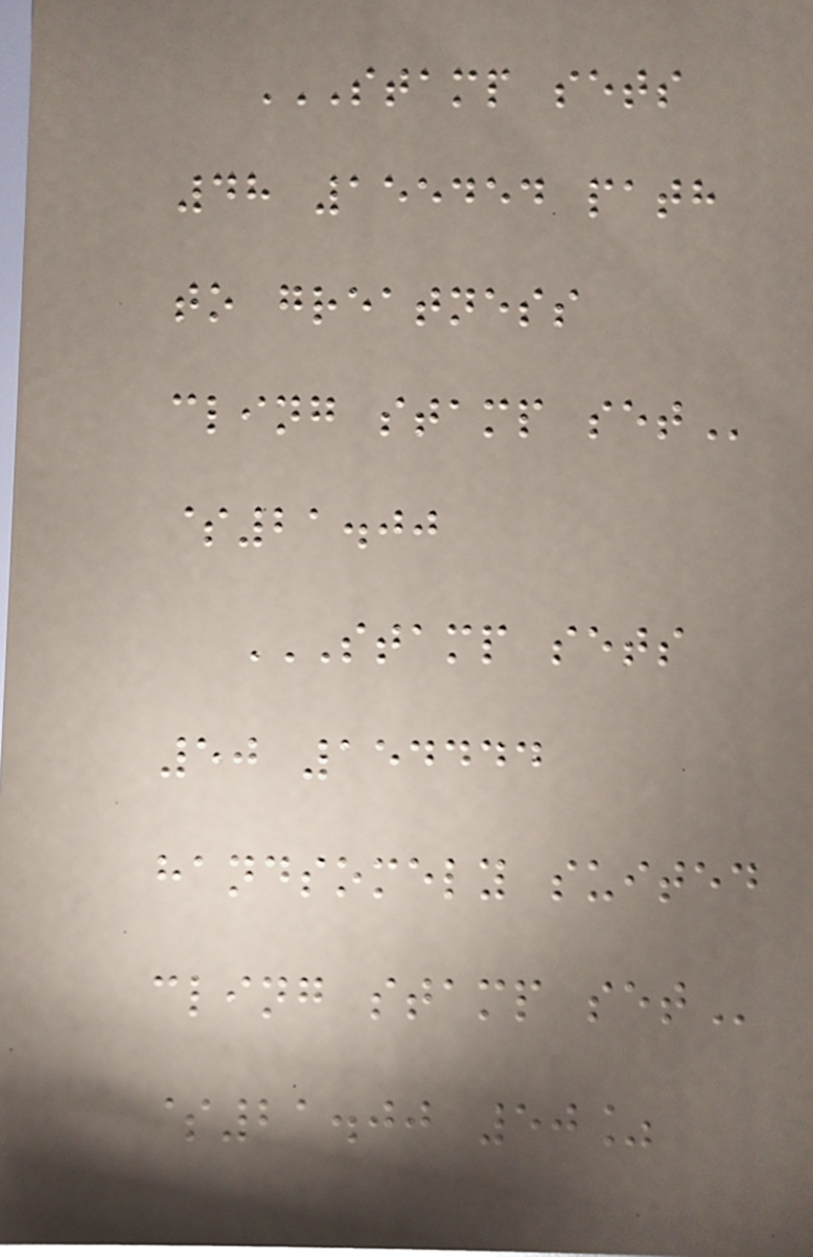STAMP SETS
48 155454 PATH
TO GREATNESS
CLING STAMP SET
$21.00
STAMP SETS
50 154444
HANDSOMELY SUITED
CLING STAMP SET
$21.00 50%
